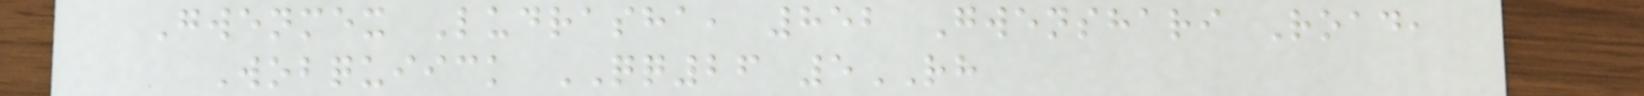Gwenmex Ludrasha, 852 Gwenshari Road,
Wobquiick QQ26 5RH
